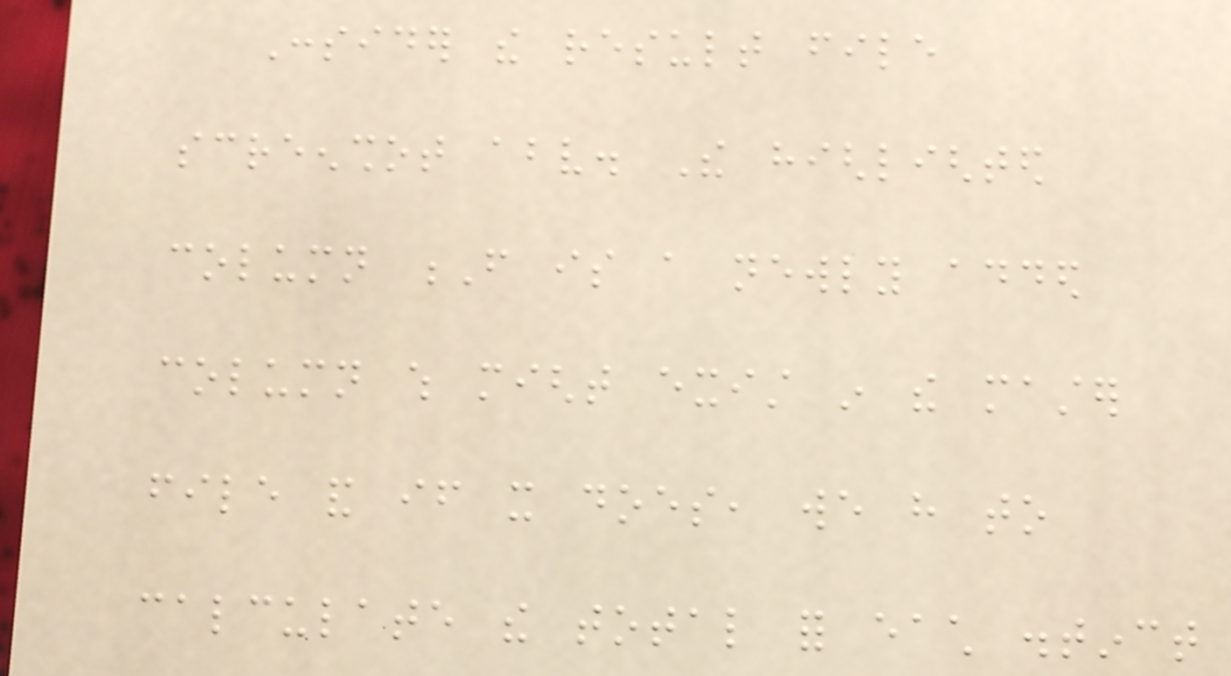Consider the result file
screenshot above. The highlighted
column F is a newly added
column which might exist in the master
file and if it does, we have to
calculate the total for each distinct
